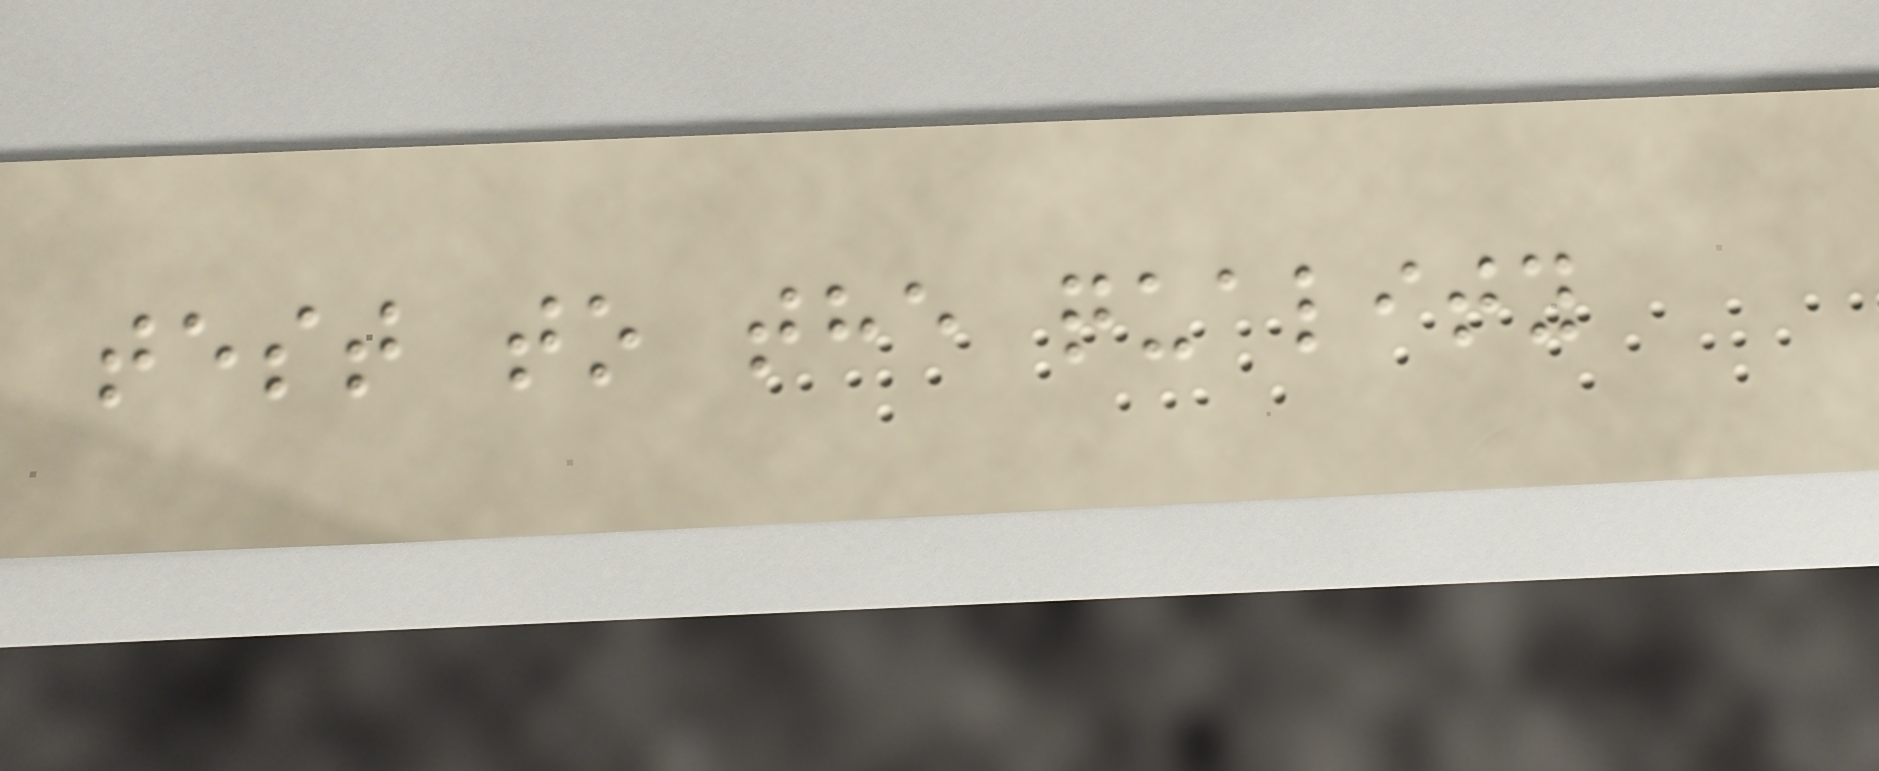test to the quality
